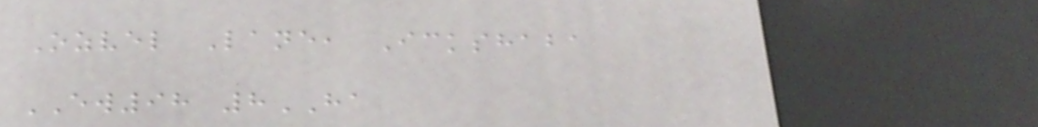Ozvel Lane, Ickshaba
EW98 8HA
